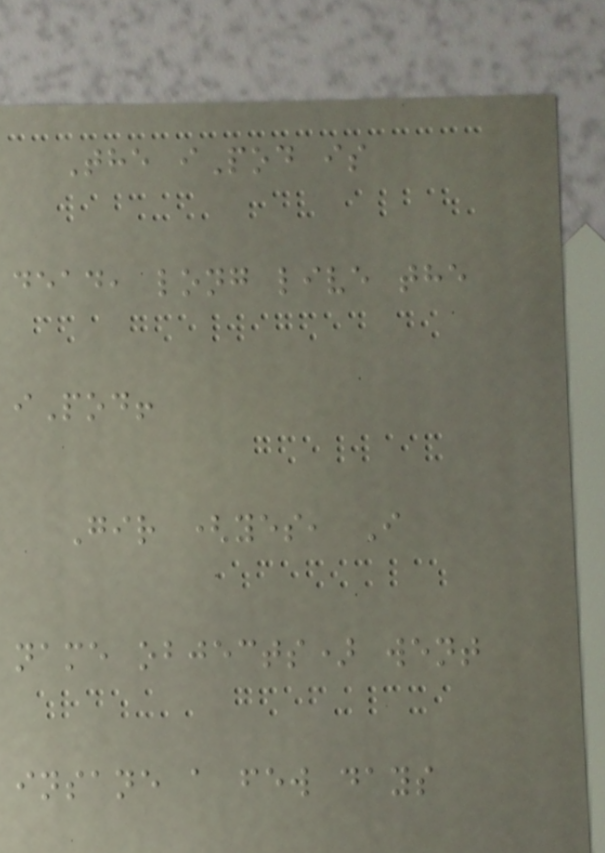The iPod is
dead, long live the
iPod!
Gir (yes, I
name objects) went
insane a few days
